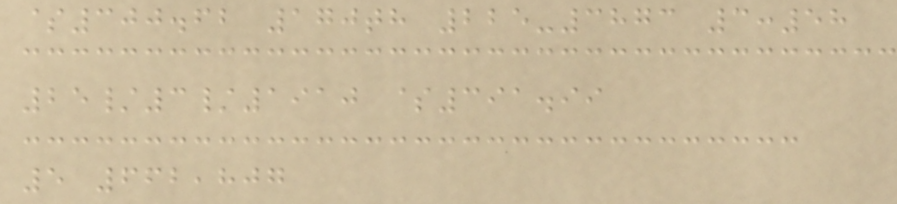$300.62 170th 225-3873 3:58
25/3/1910 $391.99
5 662,807
